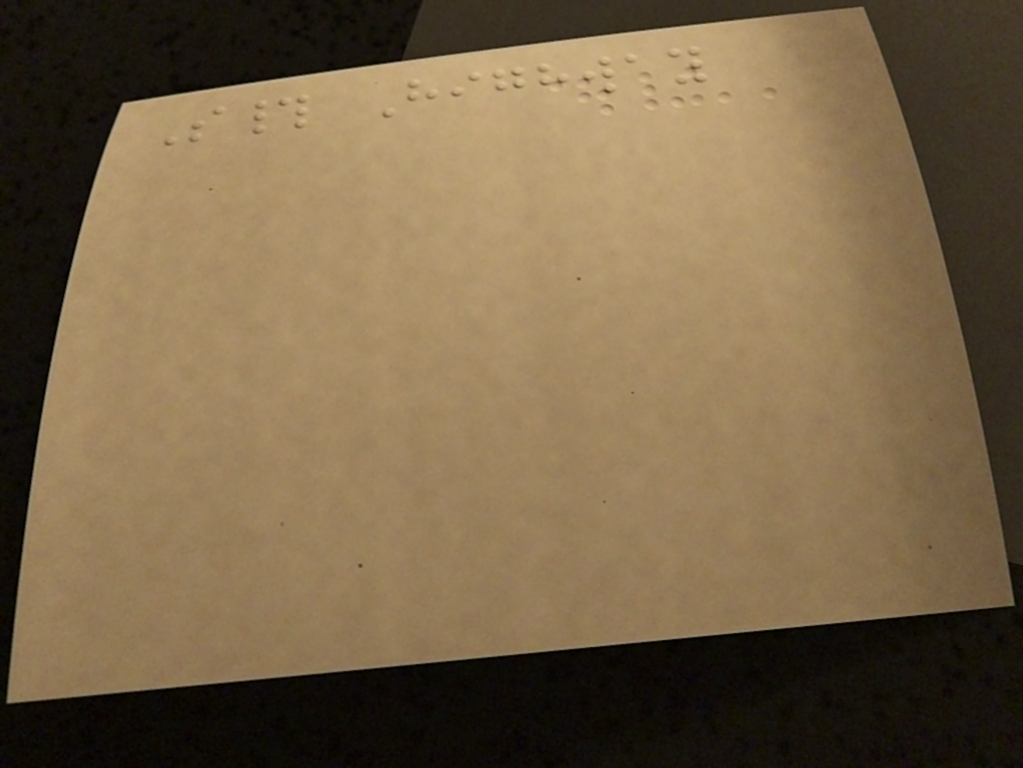S# Highway
